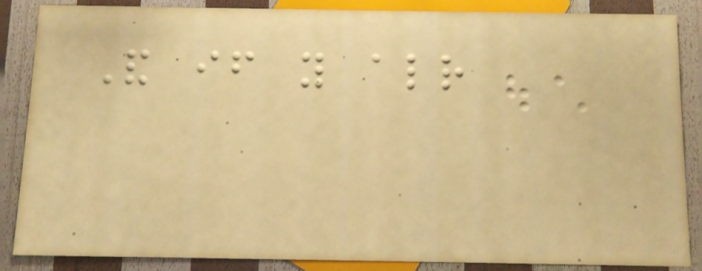And if you already
